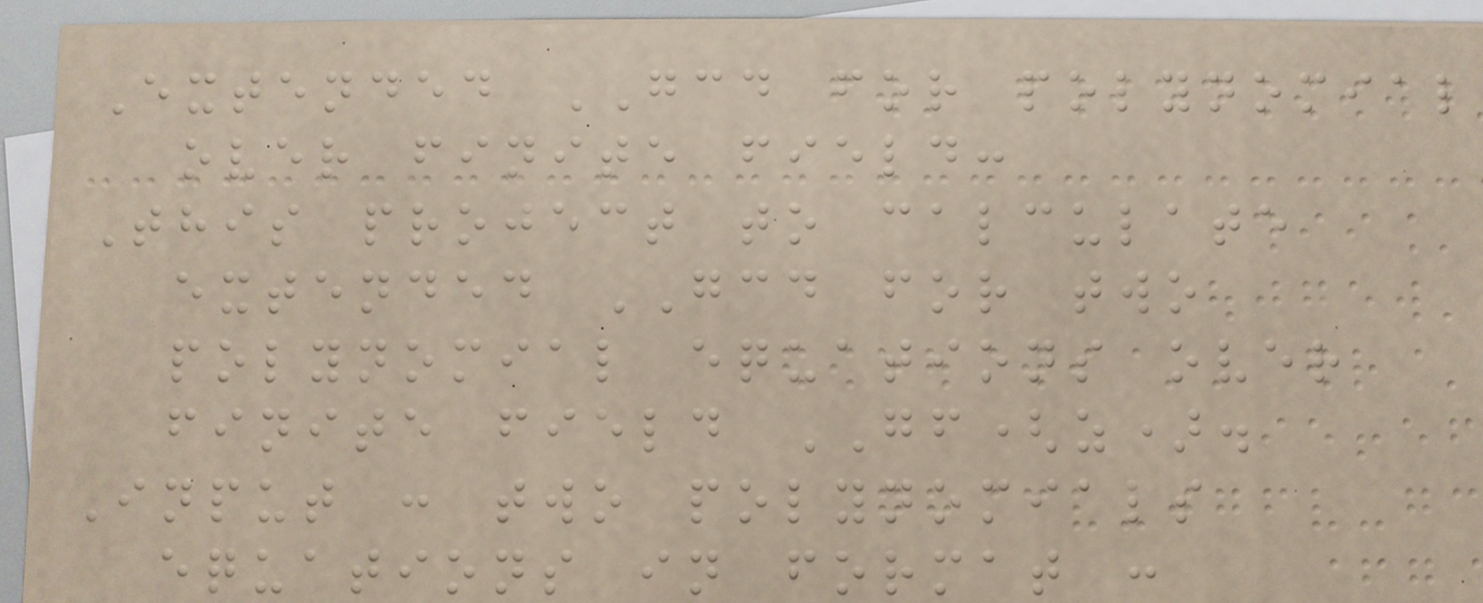Extended GCD for polynomial
over finite field:
This project to calculate
extended GCD for two
polynomial equations over
finite field GF(z).
Input : two polynomials
equations in format :
